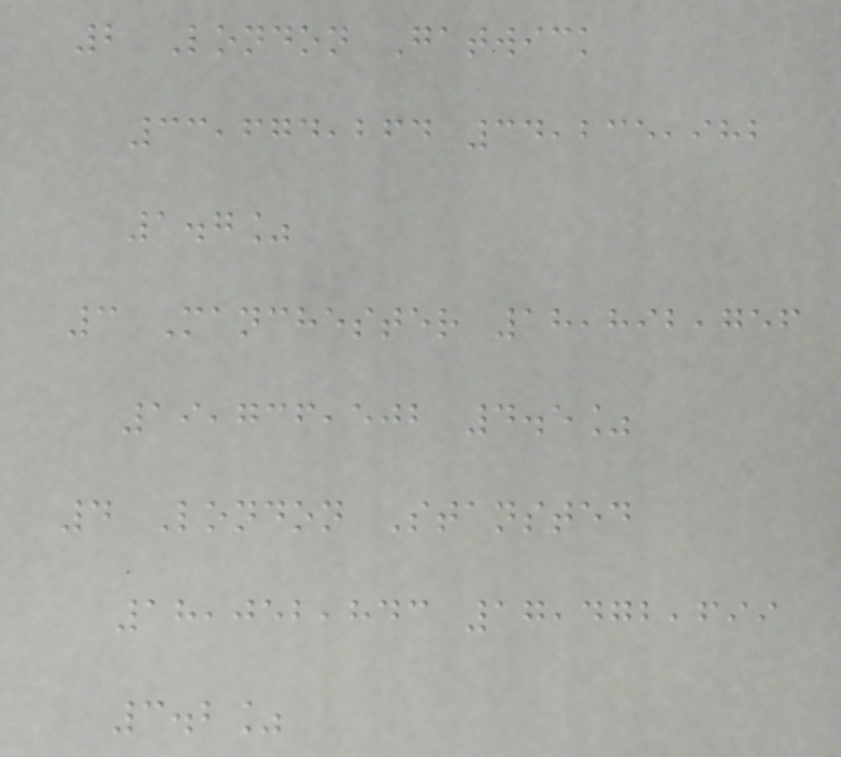2 London Gatwick
33,674,264 34,235,982
1.7%
3 Manchester 18,892,756
19,736,502 4.5%
4 London Stansted
18,052,843 17,472,699
3.2%
